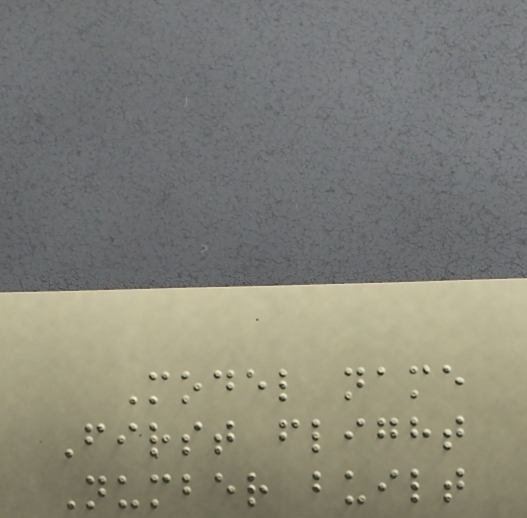Model name
First flight
Number built
